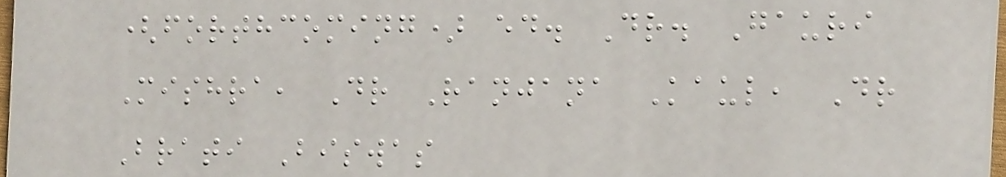(forthcoming) ed. Dr. Gauri
Mishra, Dr Ranjana Kaul, Dr
Brati Biswas
